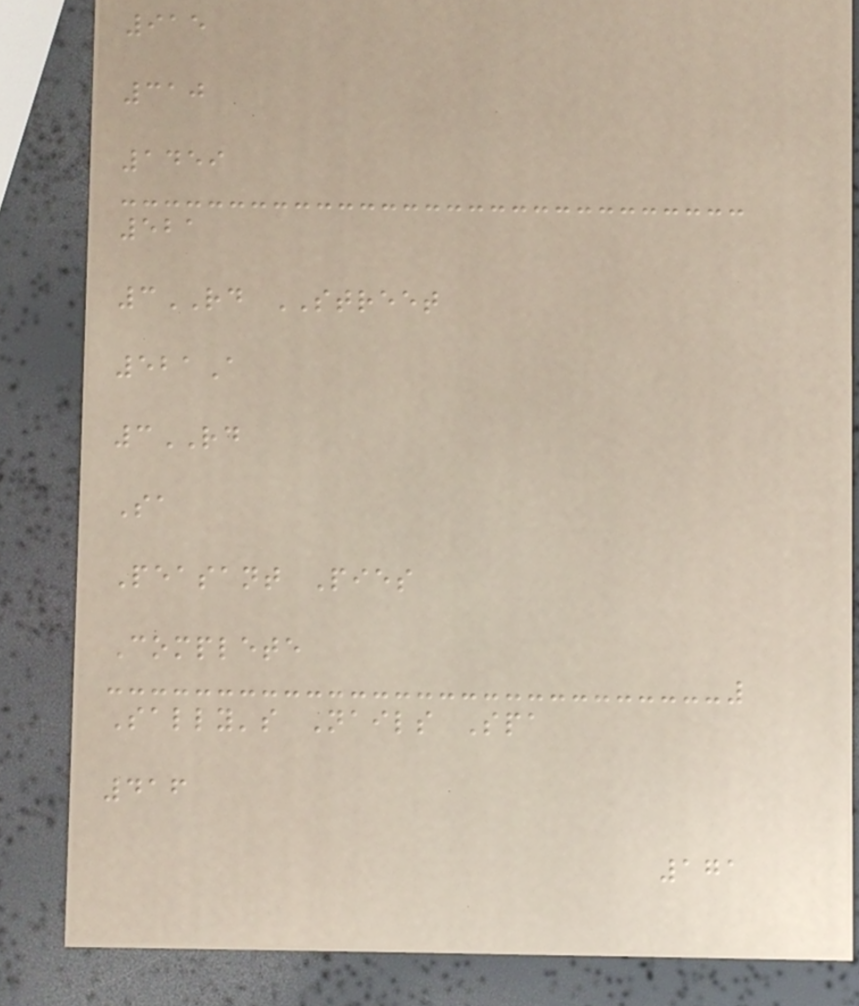915
310
1459
521
3RD STREET
521A
3RD
Sa
Peasant Pies
Complete
Sally's Nails Spa
416
171
